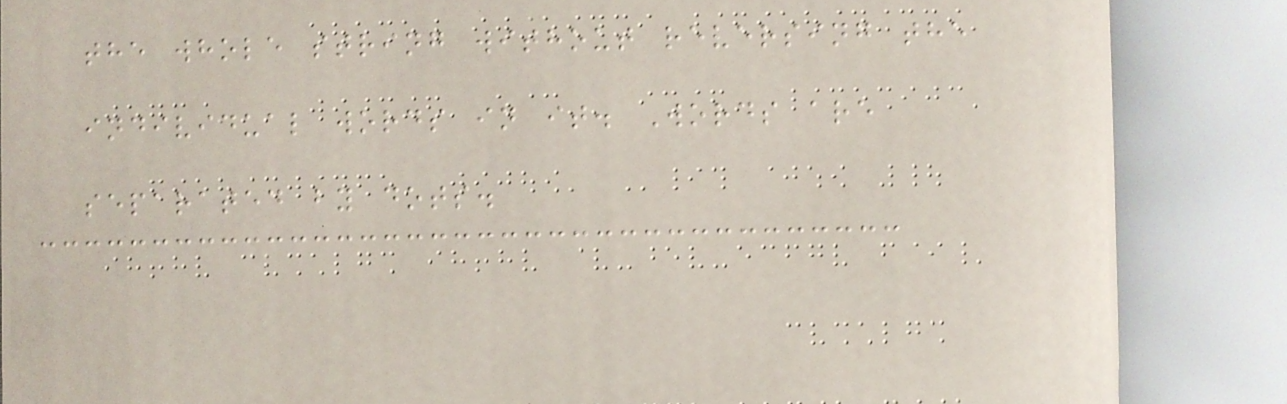the whole string without reversing the
individual words in it. Words are
separated by dots.
